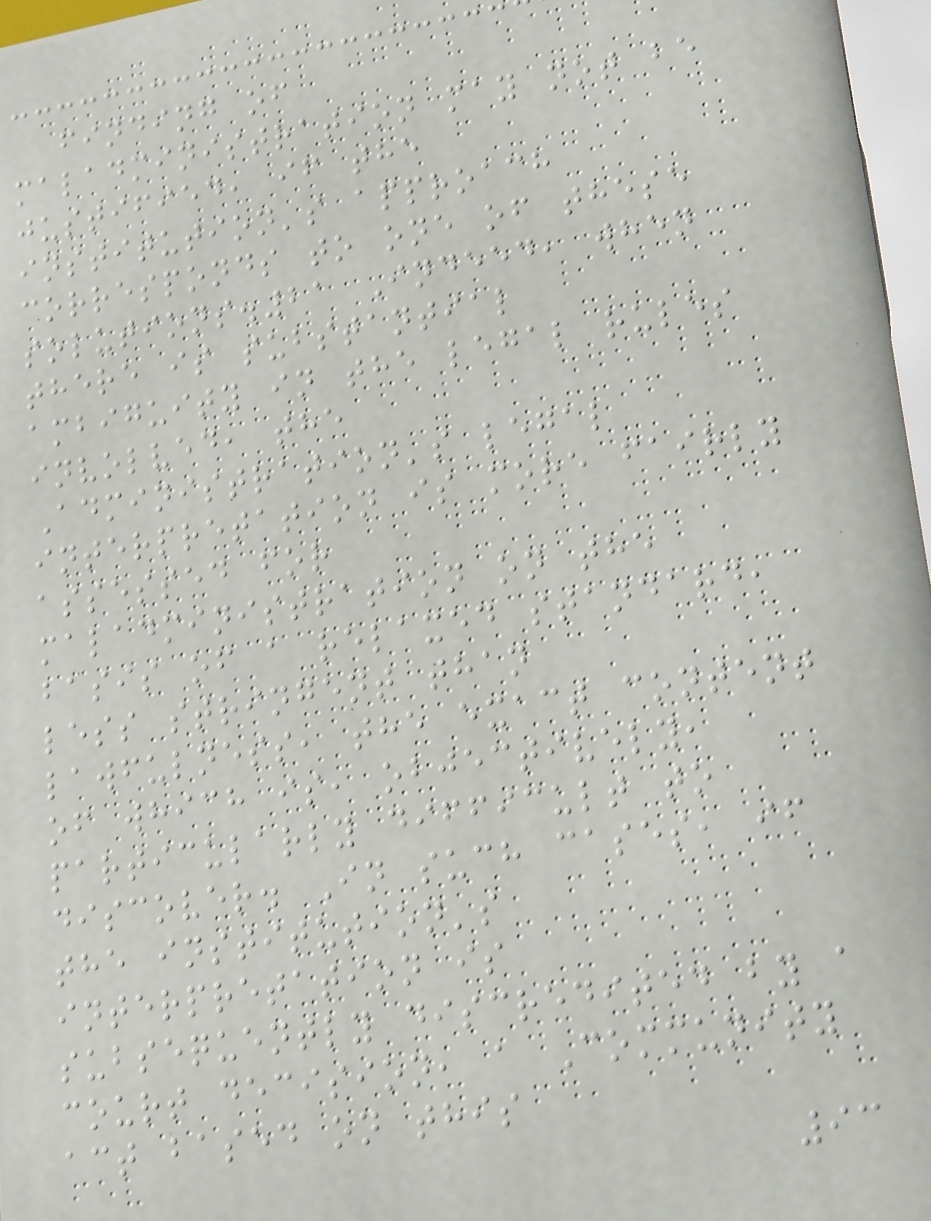finding of
maladministration may not be
justified, if the
institution's approach
corresponds to one of these
solutions.21 Indeed, when
there is substantial
ambiguity in the legal rules
involved, the
Administration's legal
interpretation is more fairly
assessed for
maladministration on the
basis of a relaxed standard,
less stringent than
lawfulness, the exact content
of which is, objectively,
particularly difficult to
discover. In such cases, if
the institution's
interpretation is
subsequently discredited by a
court decision, a Community
act based on this
93
